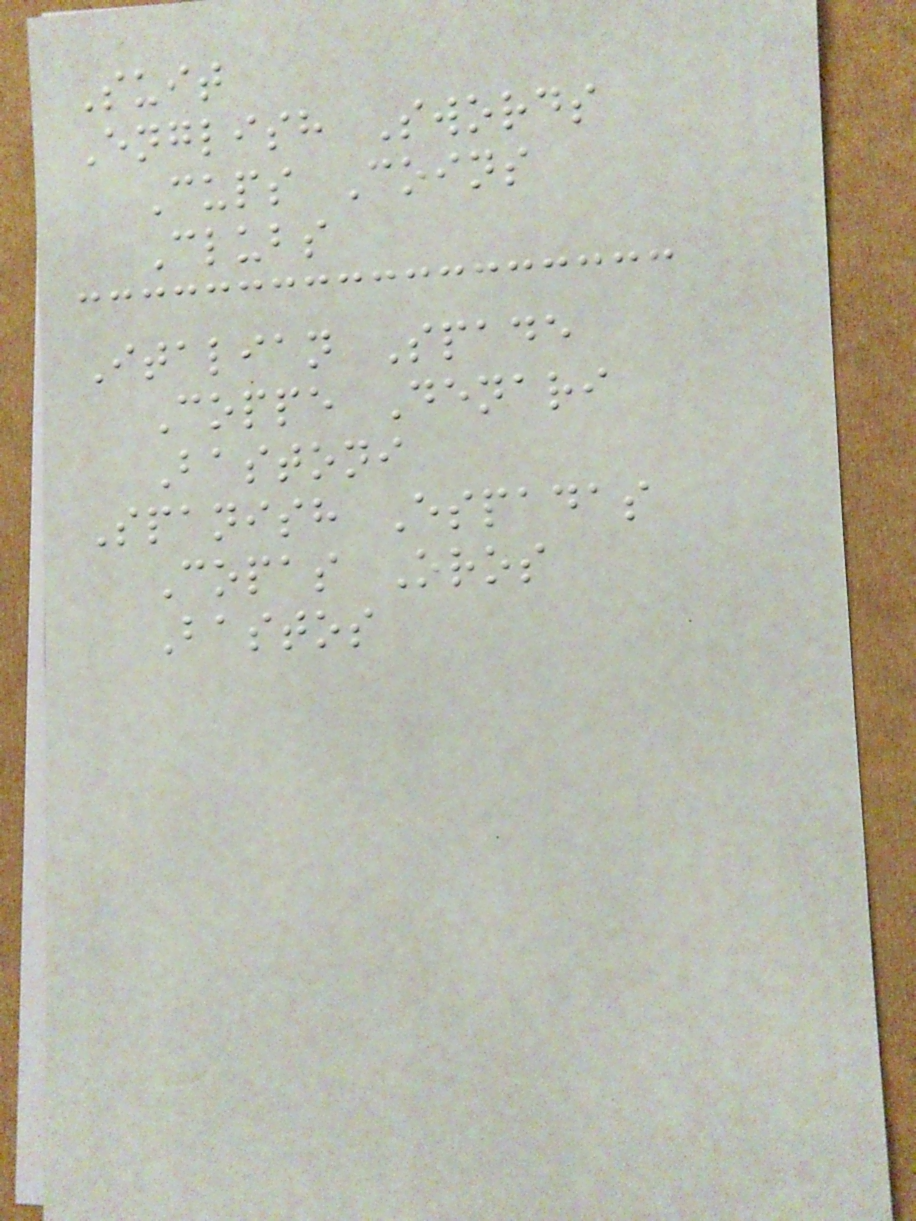Suit
English Swords
Cups Coins
Clubs
Italian Spade
Coppe Denari
Bastoni
Spanish Espadas
Copas Oros
Bastos
